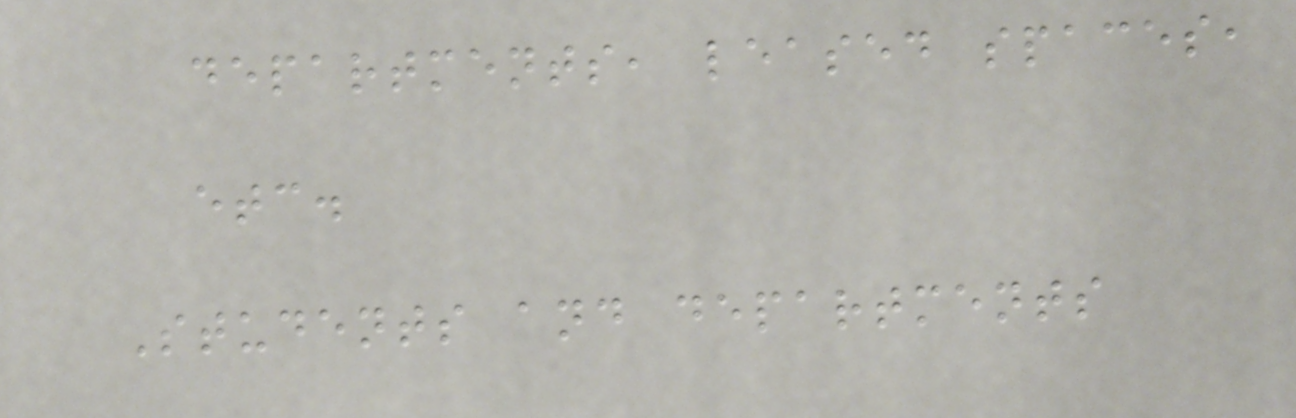departments, leased spaces,
etc.
Students and departments
